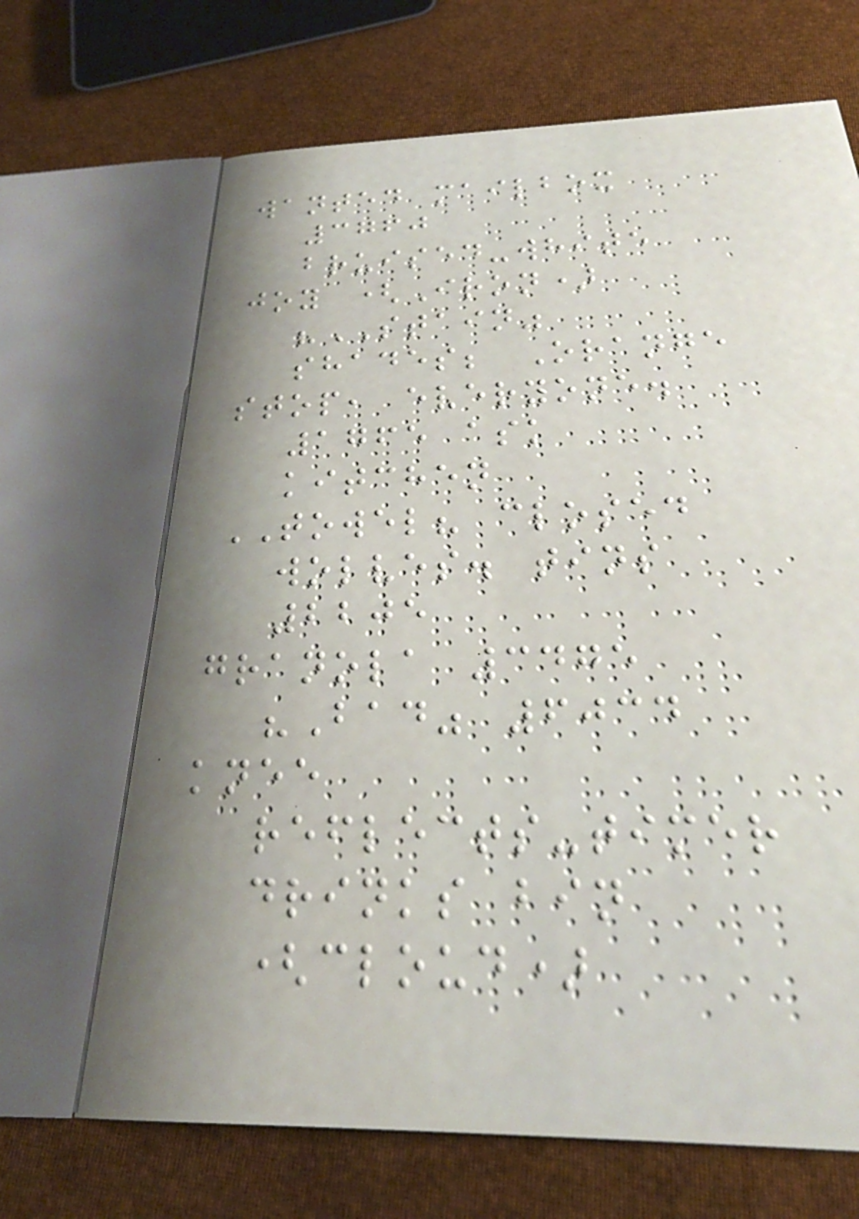wanted mailbox
3760
bruised-white
joy (Iron)
"STAIN"
shades; Orange
stop, everyone.
1765 ask
kitchen
TOWEL? closed
wolves. tins
2205
granola 3475
"Bad" 6034
knee
reflects-timer
drinks bin
(cloud)
